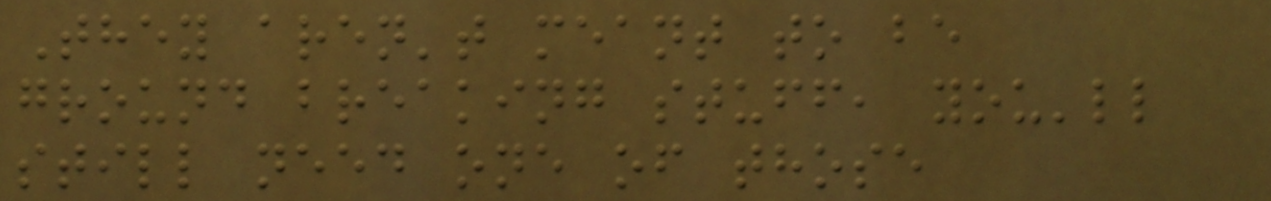They aren't meant to be
ground breaking stuff, you'll
still need one of those
